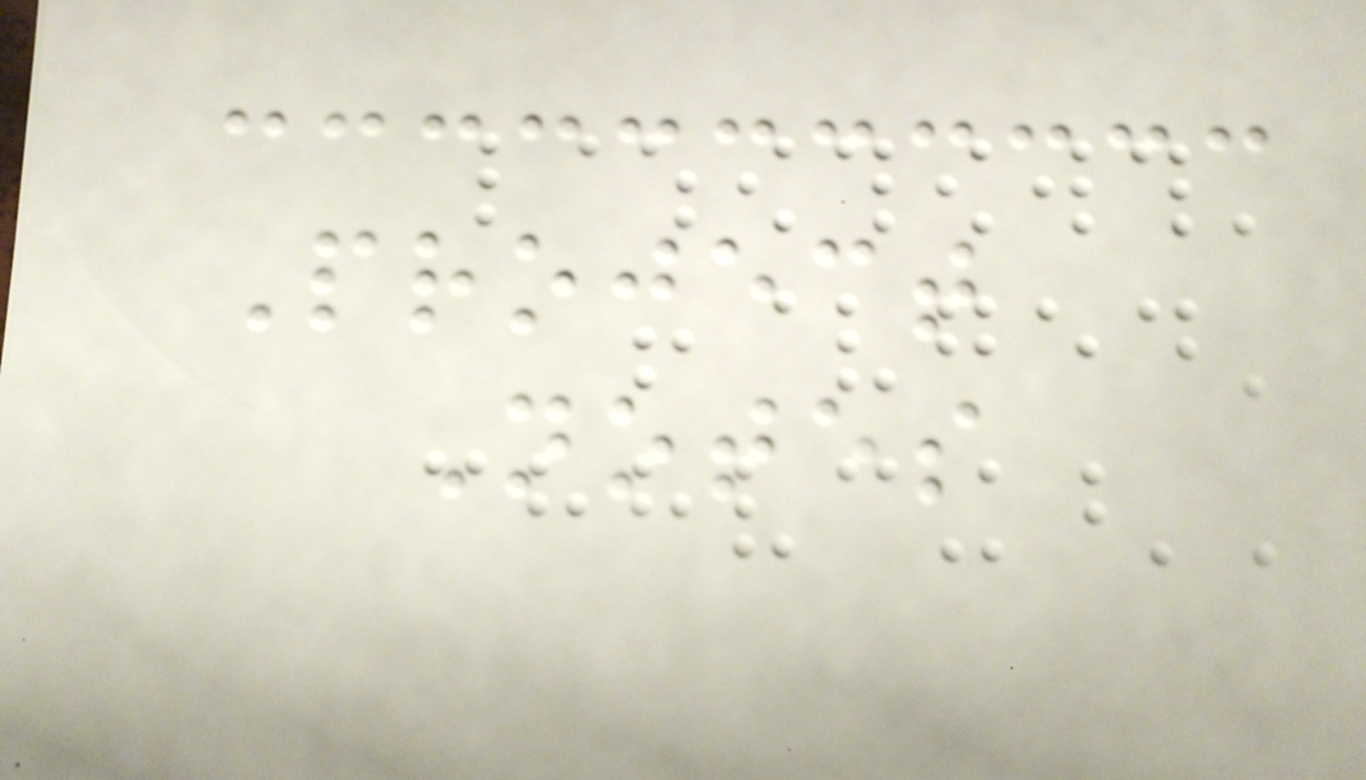Project
Notes
